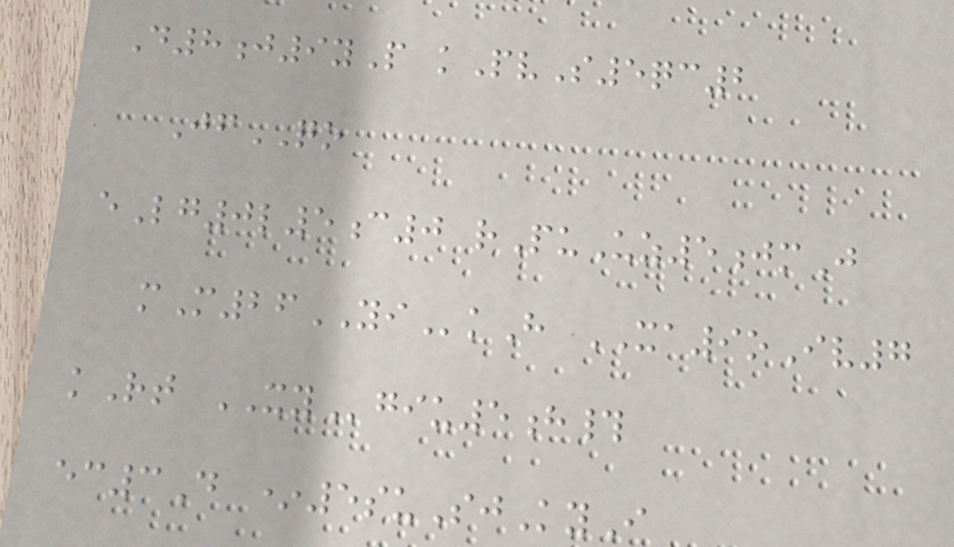D8j9yP kPvS5qc2
JfQO
eLg0l5c0 rPuUz5jmJ
mM26YIkH XA9oIv7
kRt XYgiu5h#
ec3D *5suSjKyI
